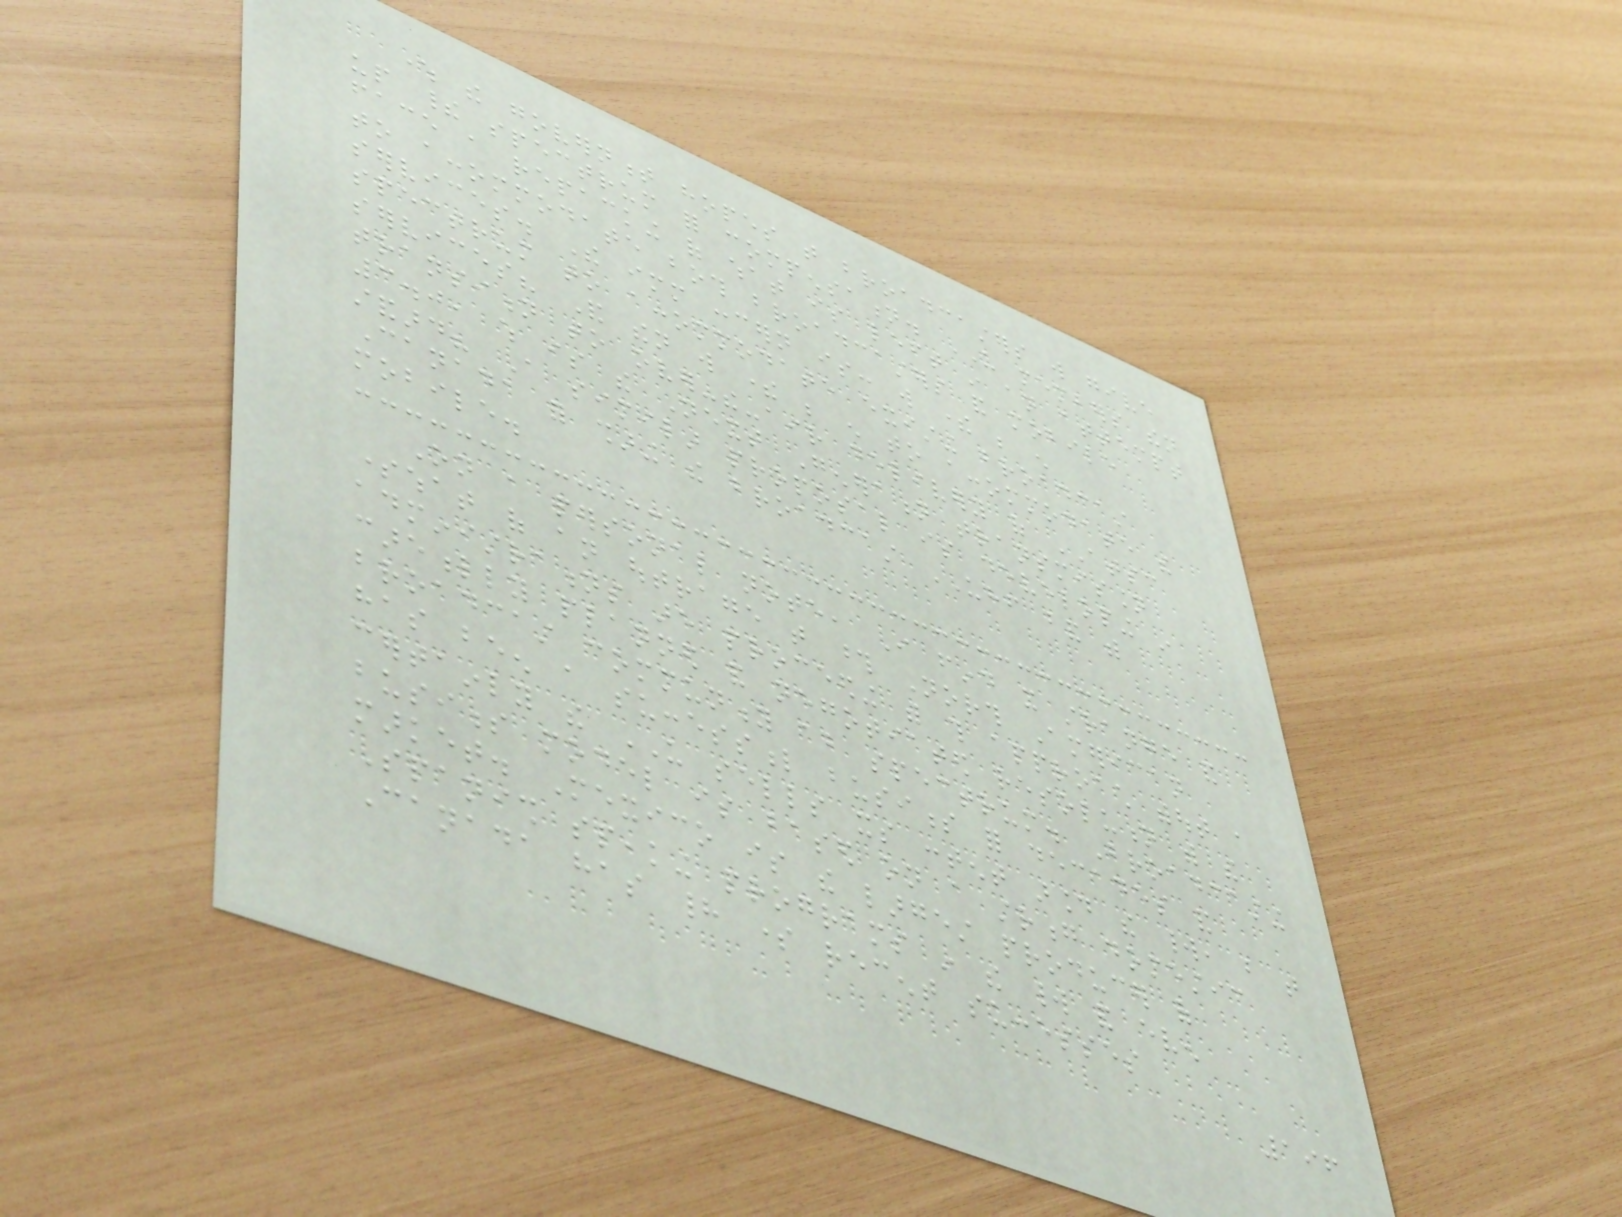where the government hopes that broadcasters will give
up their spectrum for compensation. US members then
face a repacking of what is left in an attempt
to accommodate both broadcasters and mobile
services. The immediate concern is: will there be enough
spectrum to accommodate existing broadcast
services? And then will there be enough to accommodate the
transition to over-the-air delivery of ATSC
3.0, which is the Next Generation transmission
standard? A similar proposal is developing in
Canada for sharing the broadcast UHF band with
mobile.
On a personal note, I find it strange and
somewhat of an outrage that those North American
administrations are proceeding with this approach without a
carefully planned and negotiated resolution with the
broadcast community about spectrum. Broadcasting
has been a successful business for decades and
certainly the US sells its content around the world, but that
business model is based on a strong domestic
market. Mexico is the largest producer of
Spanish speaking programs in the world and even
Canada has had some recent successes
196
